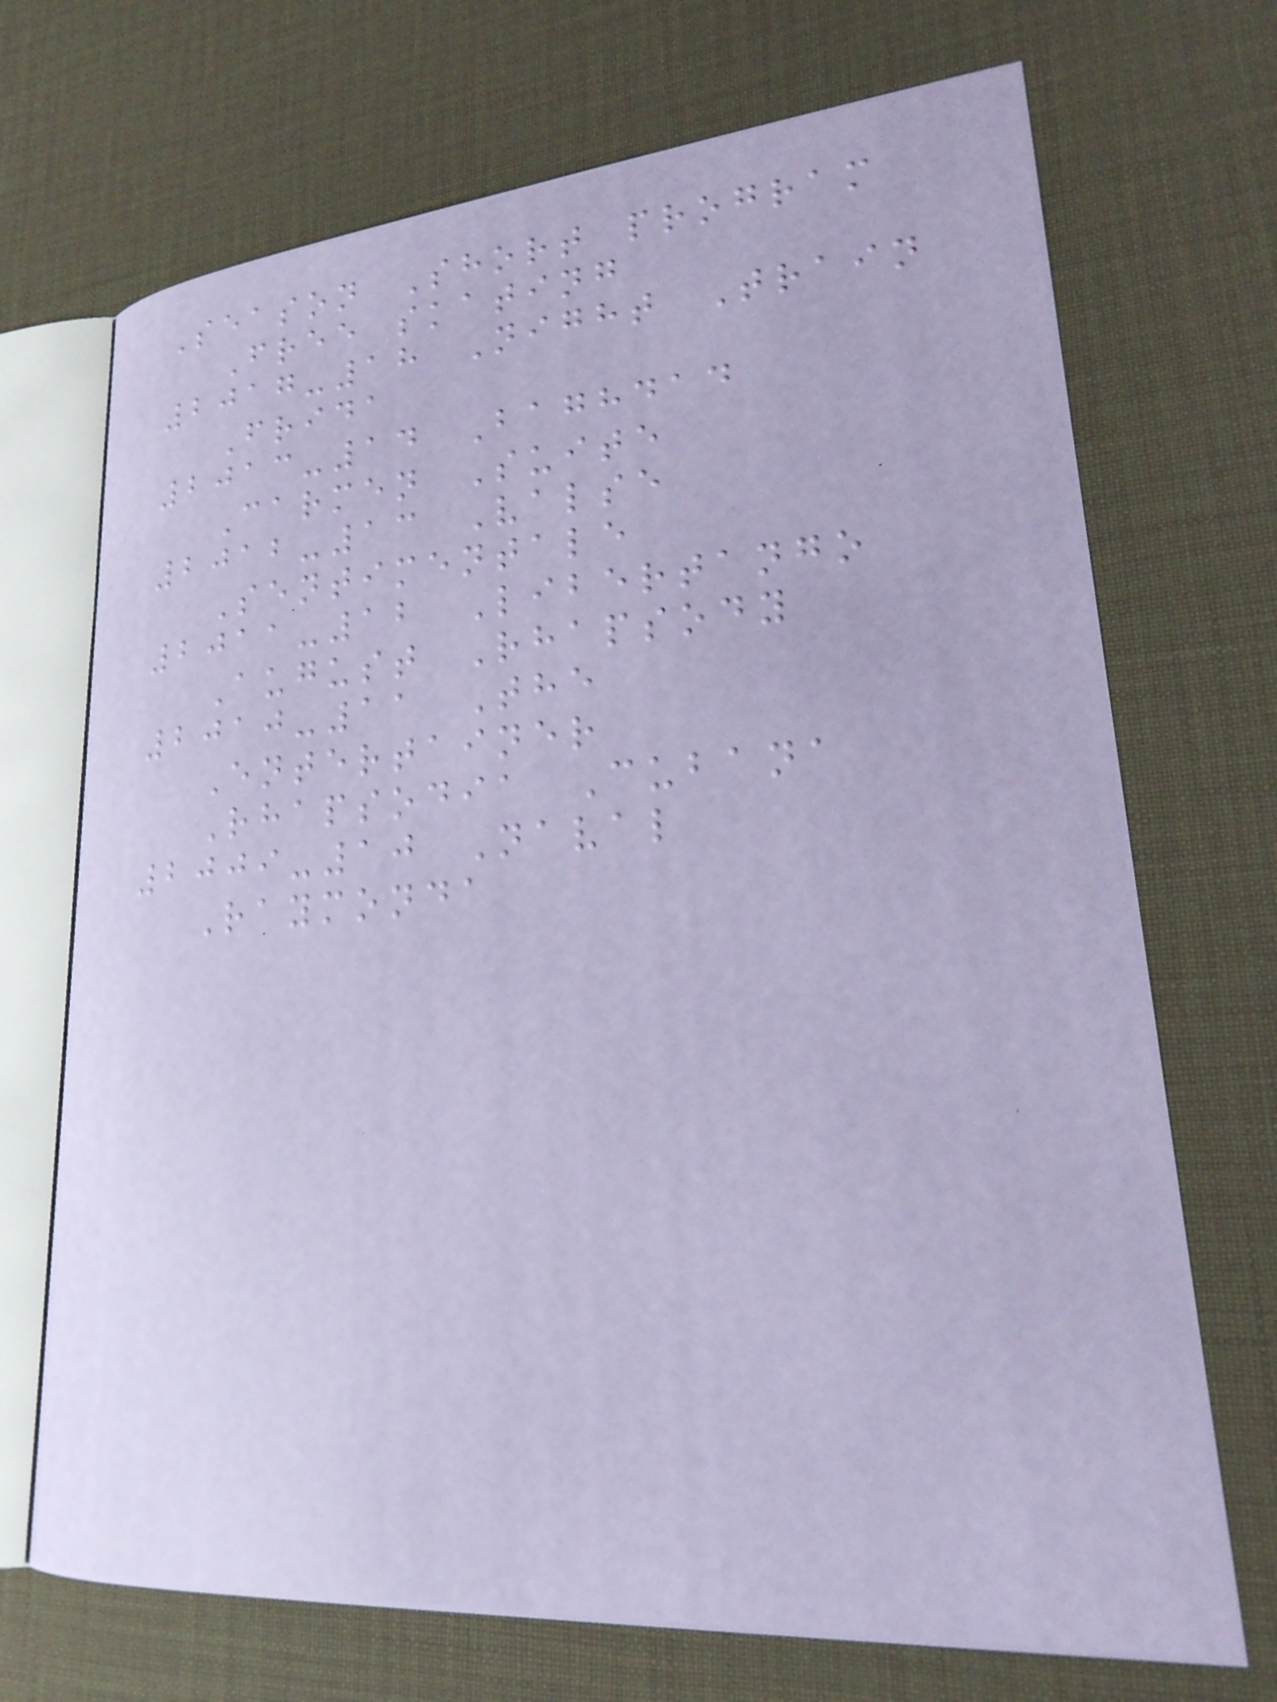Season Short program
Free skating
2017-18 Night Train
Frida
2013-14 Baghdad
Carmen Suite
2012-13 Valse
Sentimentale
2011-12 Libertango
August Rhapsody
2010-11 The
Entertainer
Rhapsodia Cubana
2009-10 Naval
Raymonda
